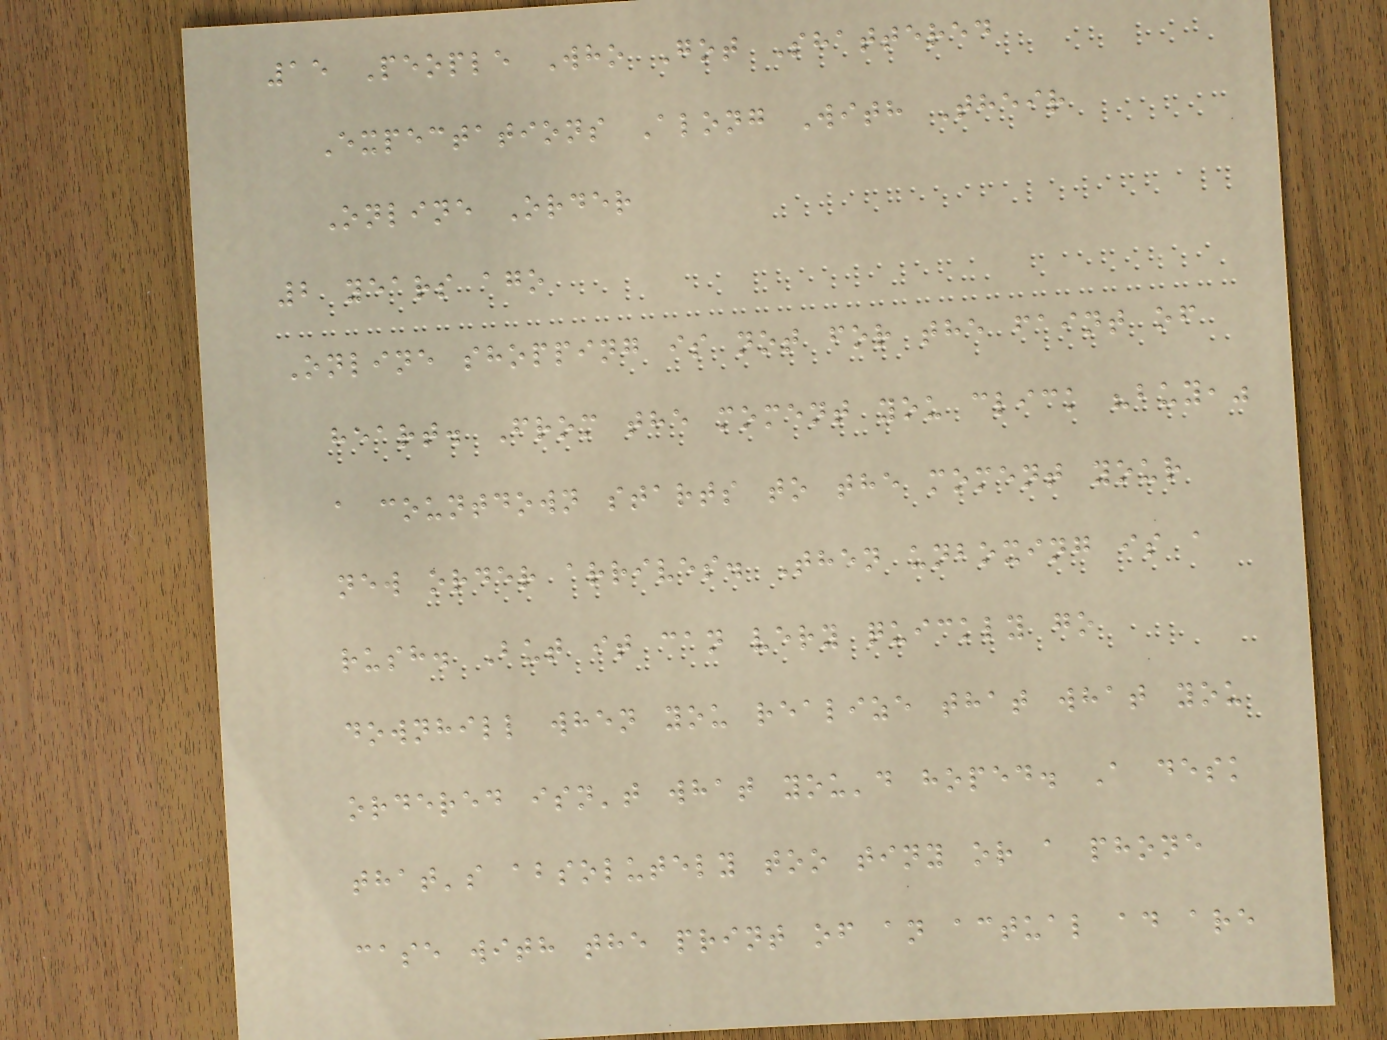15 People Who Got Shattered
Expectations Along With Their
Online Order
2 years ago
Online shopping is not for the faint of
heart. From the moment you click "buy,"
a countdown starts to the moment your
new order arrives. Then unboxing is a
rush. But it can very quickly go
downhill when you realize that what you
ordered isn't what you'd hoped. A desk
that's absolutely too tiny or a phone
case with the print of an actual ad are
